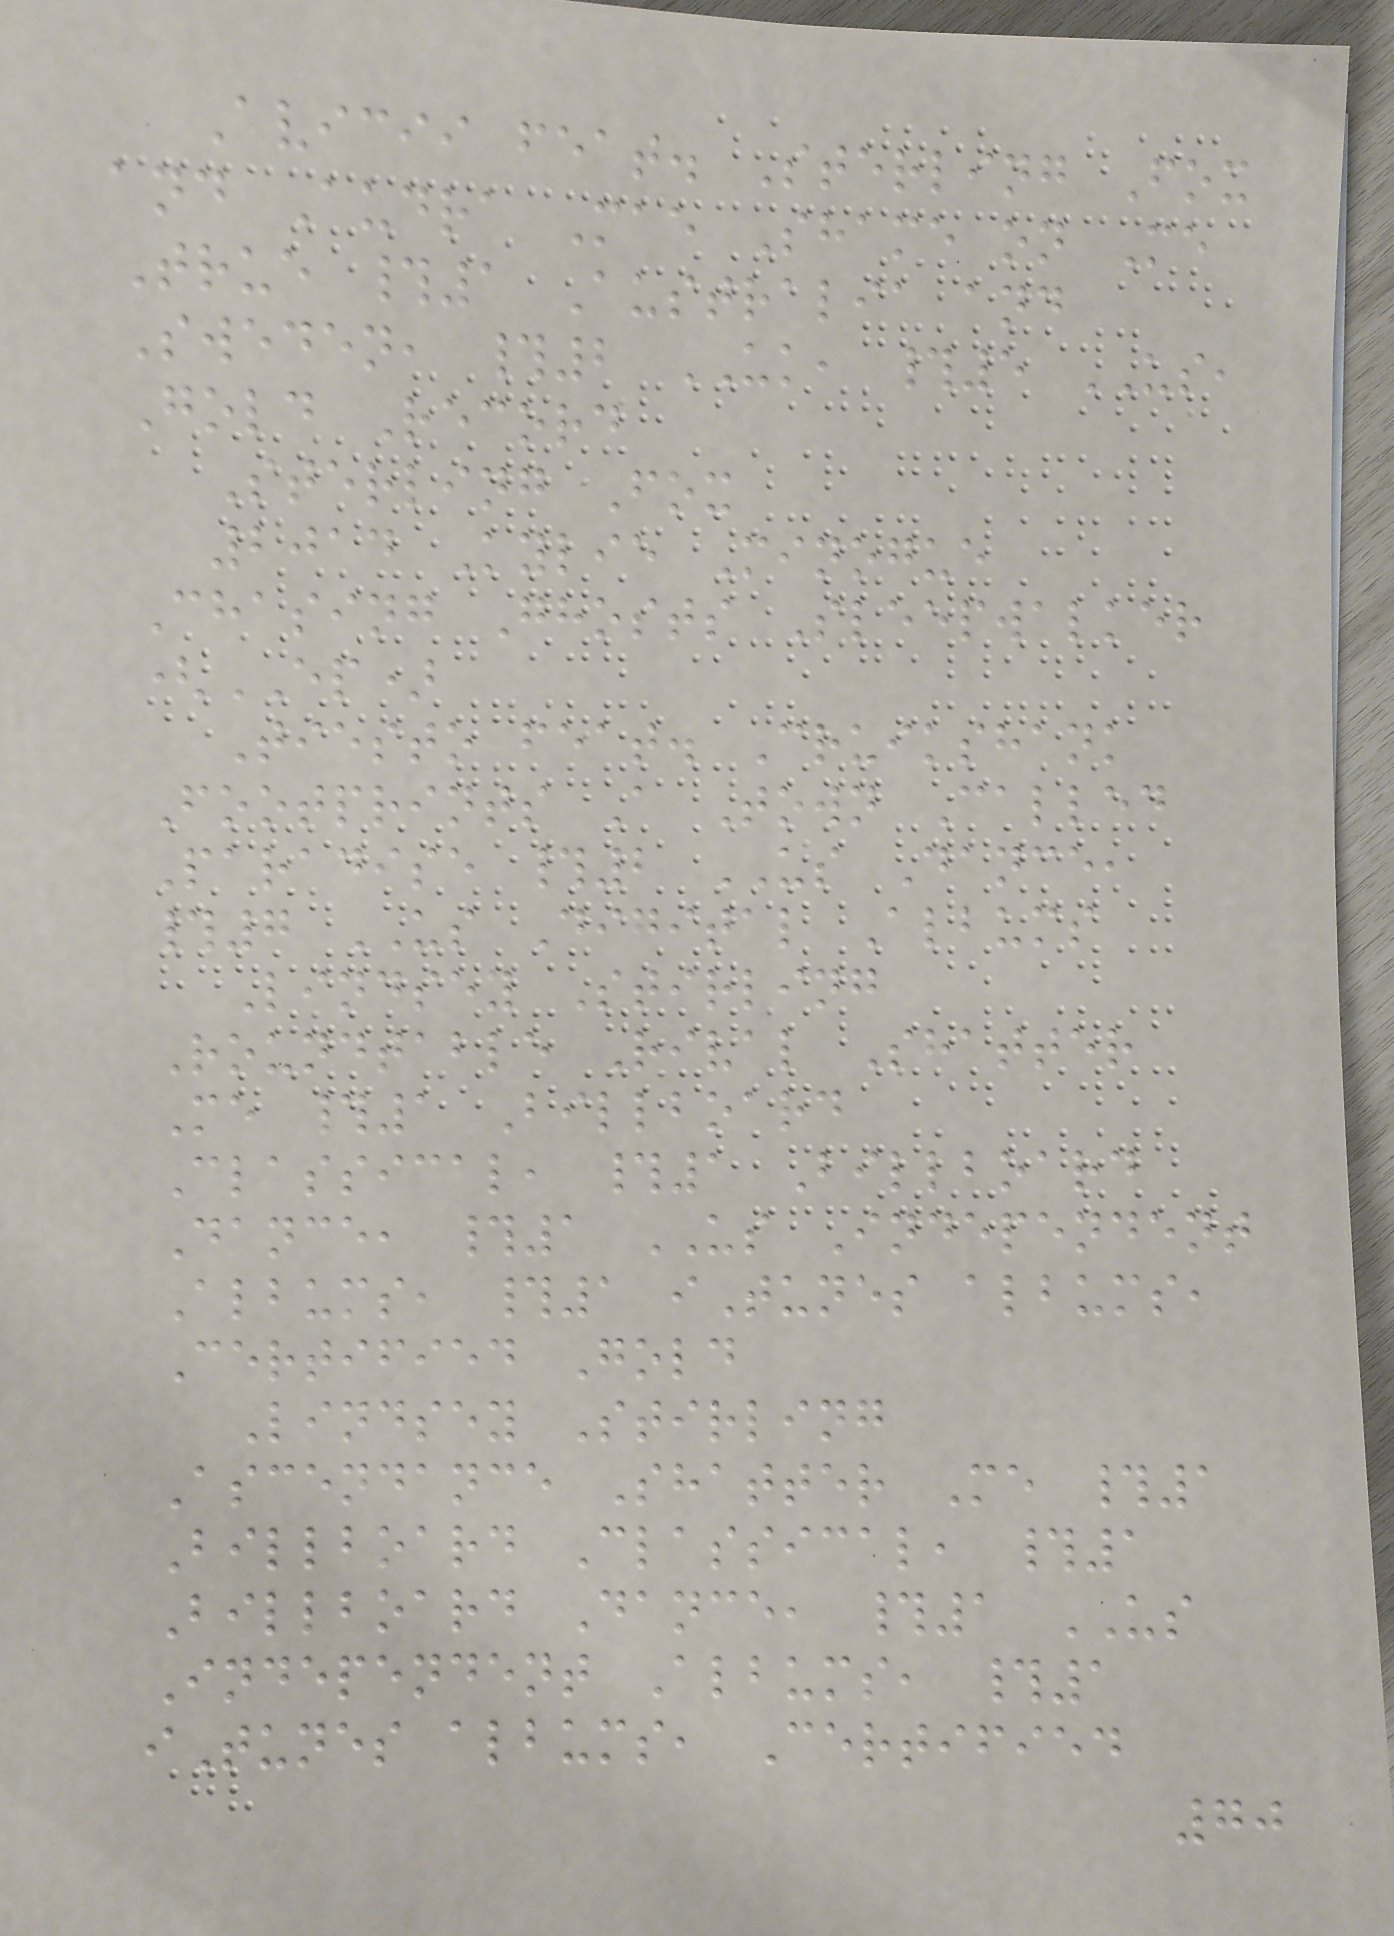Avicii feat. Sterling Fox
and Audra Mae Shame on Me
True #1 Australia and
Sweden, #2 UK, #5 US,
Gold Record
Sterling Fox
2014 Kylie Minogue
Chasing Ghosts Sleepwalker
(EP)
Tiesto feat. Cruikshank
Footprints A Town Called
Paradise #2 US Dance,
#7 US Digital Albums
Lindsey Stirling
Roundtable Rival Shatter
Me #1 Billboard
Classical, #1 Billboard
Dance, #1 US Independent
Albums, #1 iTunes albums,
Certified Gold
Lindsey Stirling
Ascendance Shatter Me #1
Billboard Classical, #1
Billboard Dance, #1 US
Independent Albums, #1
iTunes albums, Certified
70
